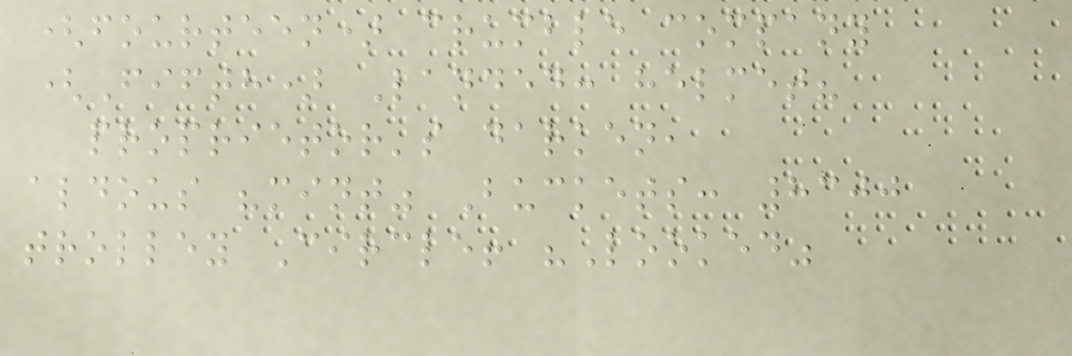(fourteen) crumble company
(Fifth) Landed: helmet?
proprietor's darken,
aldous "mint" Buckets: 8300
trolley Circle! "Looked"
